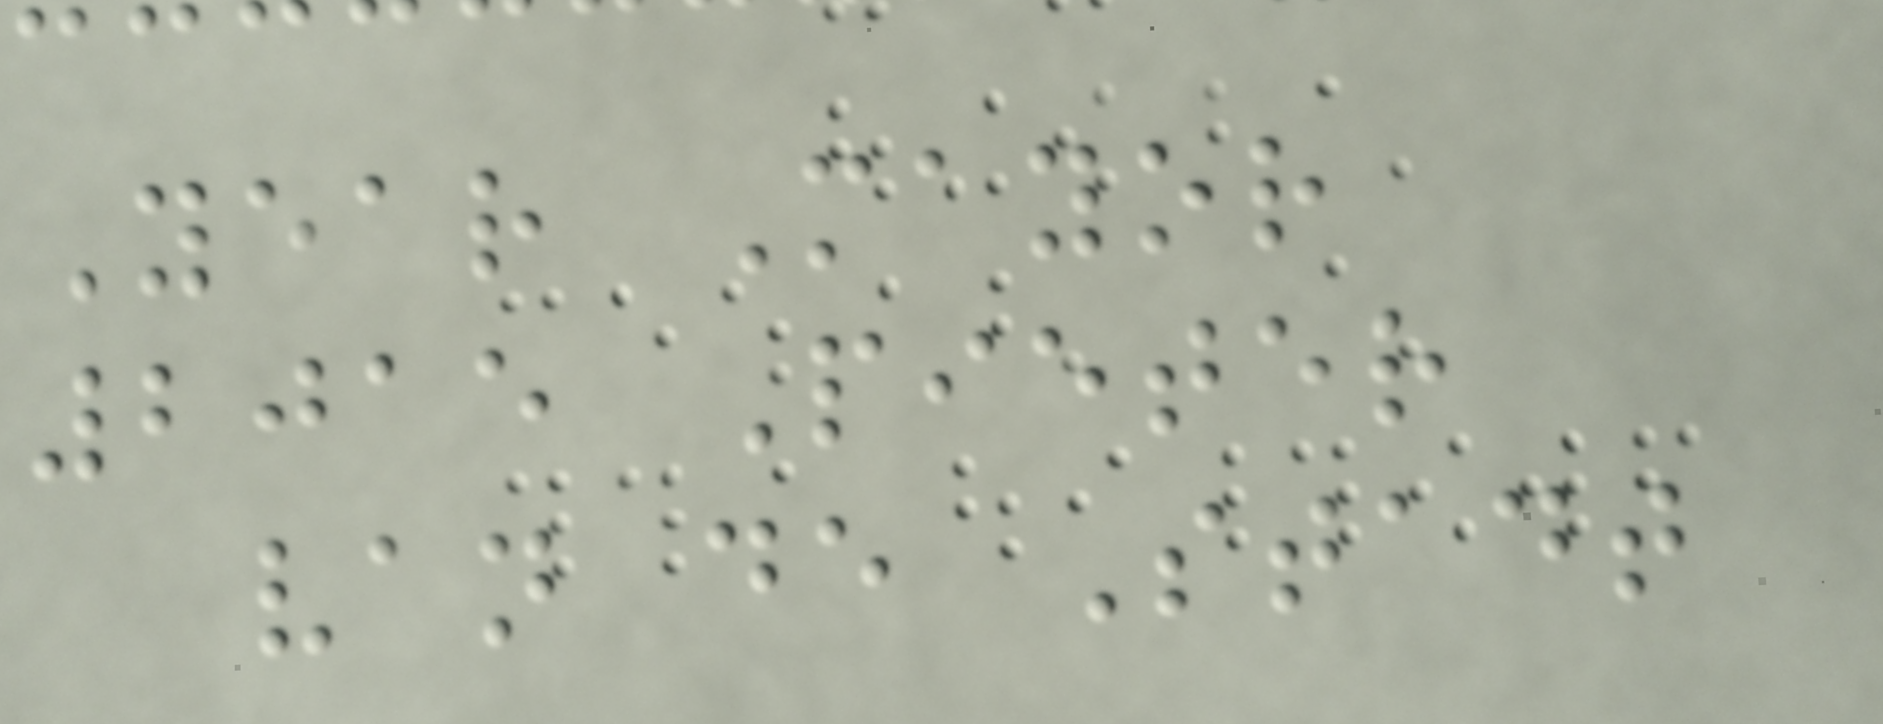Year Mayor
2015 Pieter
van de Stadt
